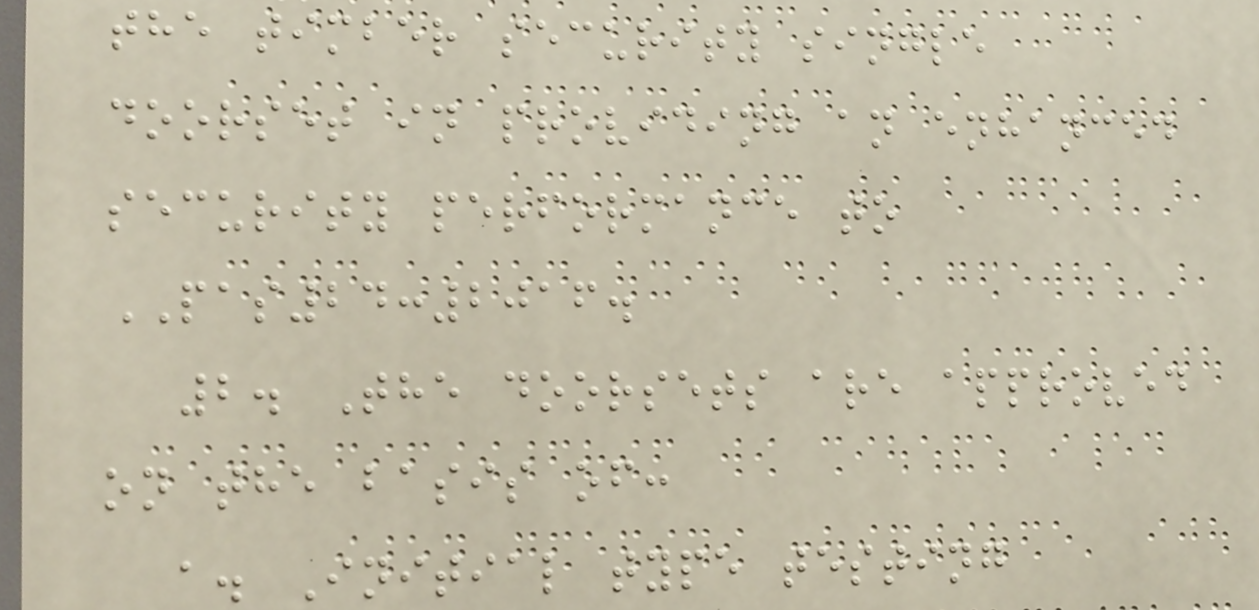the timber security single
doorset in providing an enhanced
security performance to
PAS24:2016.
2. The doorsets are approved
on the basis of:
a. Initial type testing
